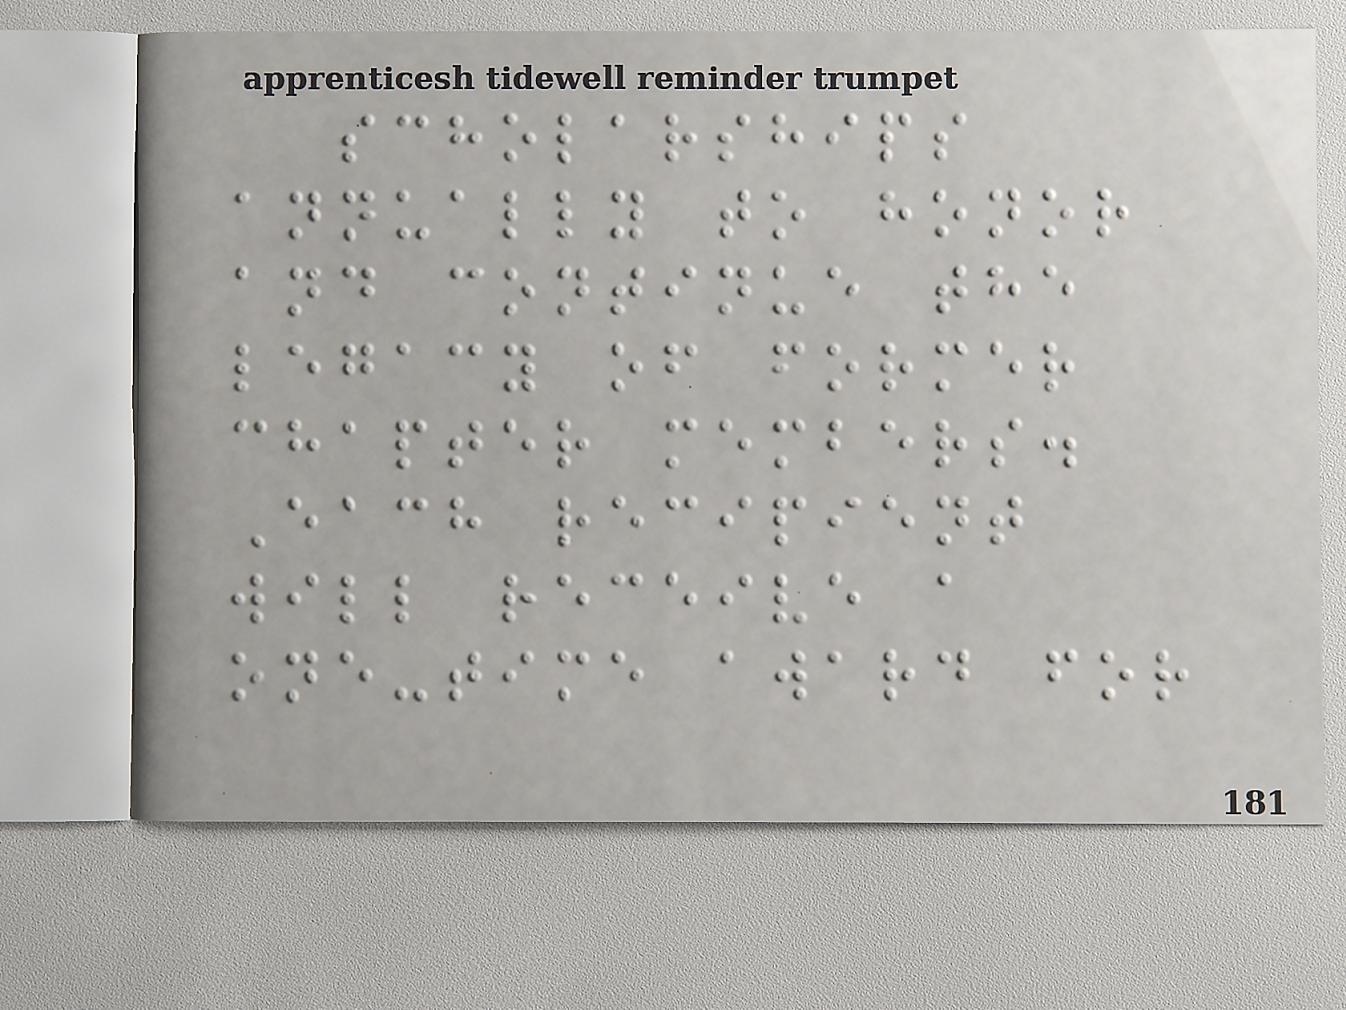scholarships
annually to honor
and continue the
legacy of former
chapter members.
Each recipient
will receive a
one-time award for
